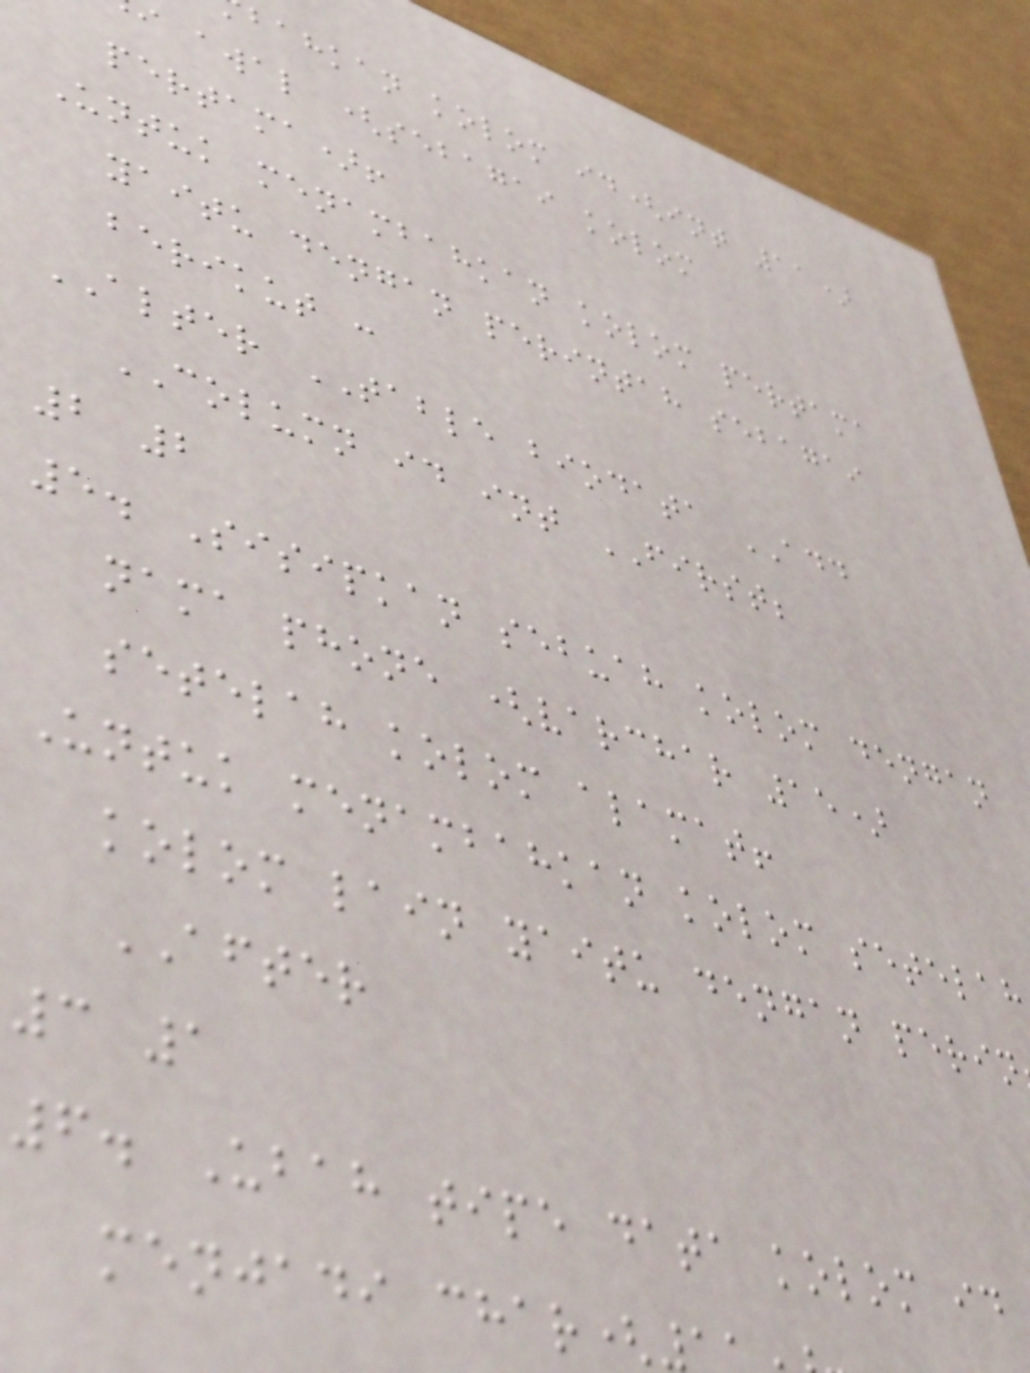bahkan kolom id(int 11)
i awal (sebagai kolom
pertama)!
Untuk menambahkan kolom pertama
yaitu dengan perintah sebagai
berikut :
ALTER TABLE biodata ADD
COLUMN id int FIRST;
2 2
5. Sisipkan sebuah kolom dengan
nama phone (varchar 15)
setelah kolom alamat!
Untuk menambahkan kolom setelah
kolom lain yaitu dengan perin
AFTER
3 1
6. Ubah tipe data kolom id
menjadi char(
